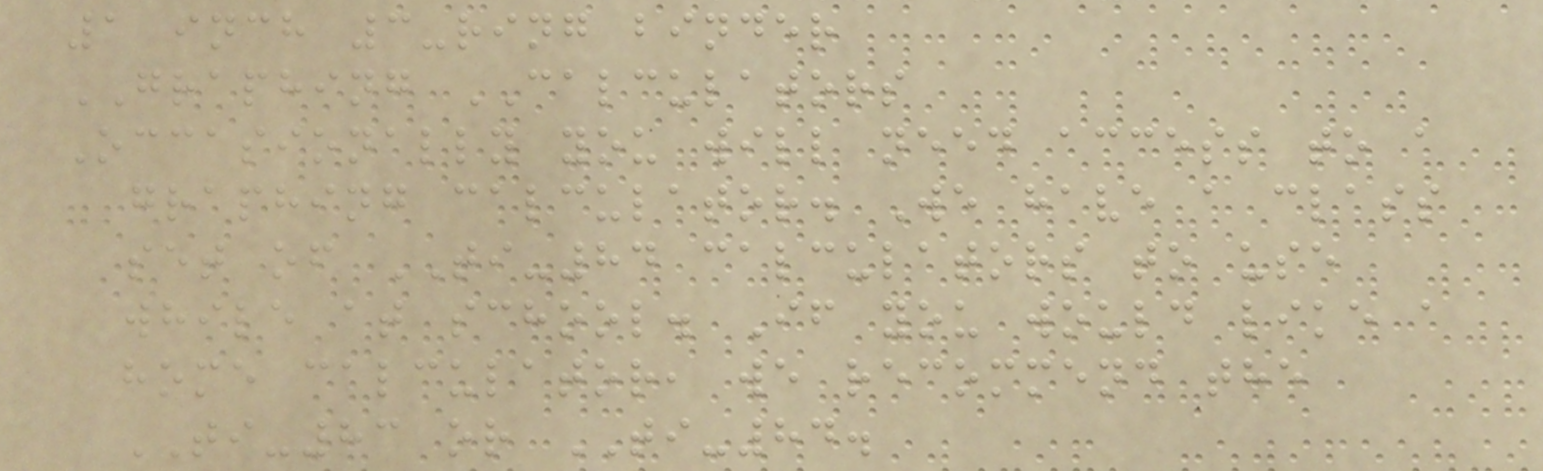1 inch 3-ring binder
GRAPHING CALCULATORS
Occasionally you will need access to a
graphing calculator. We have a class
set of TI-84 calculators to use
while at school. If you would like a
home calculator, we recommend the
TI-83 or TI-84.
